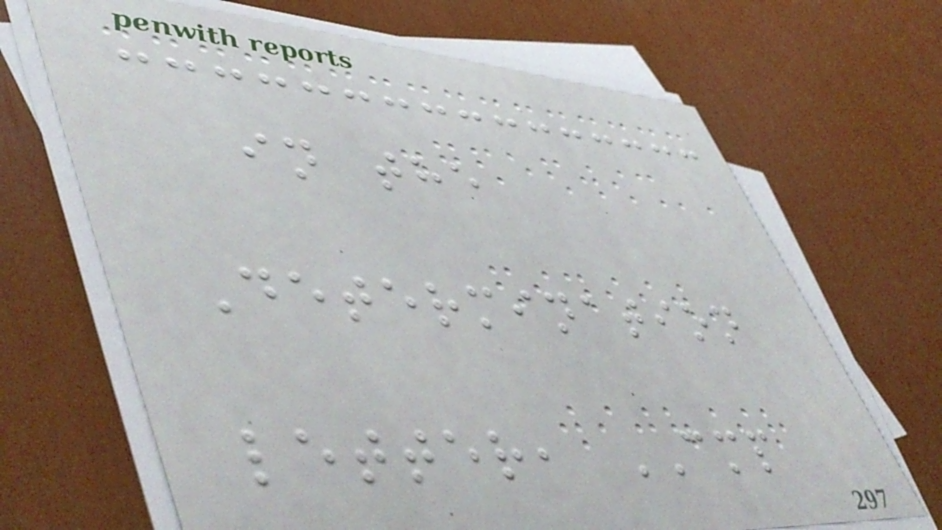in the
Determination
letter, CMP
